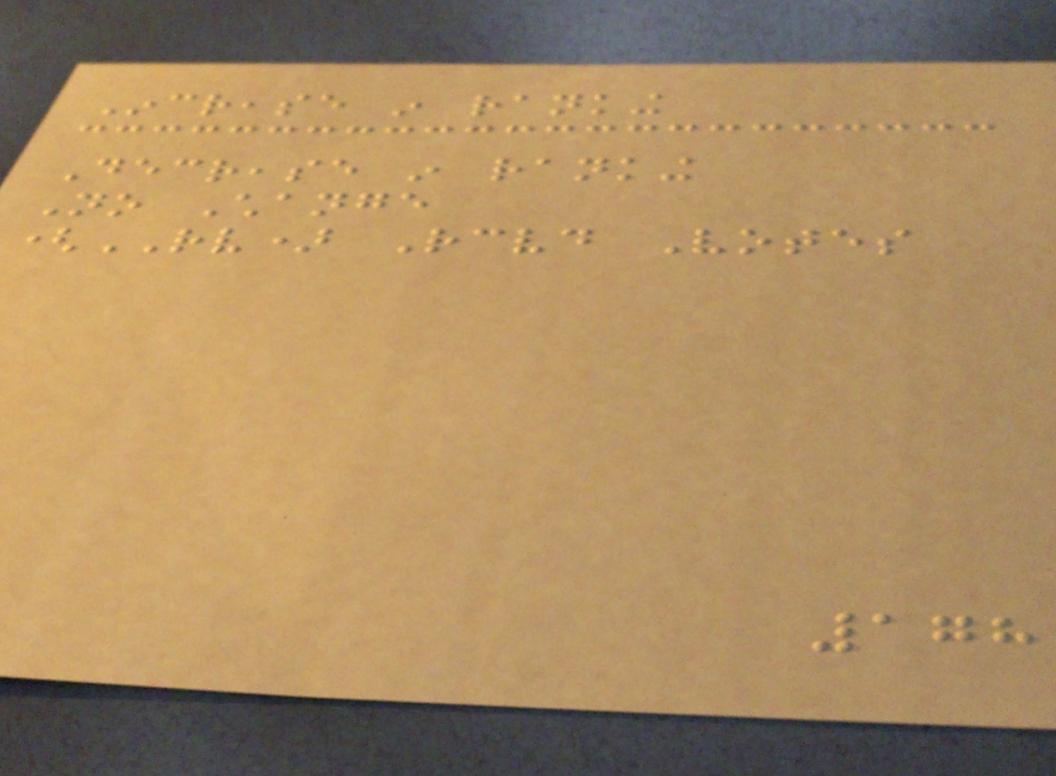Increase in ranking
Decrease in ranking
No Change
(RV) Received Votes
178
